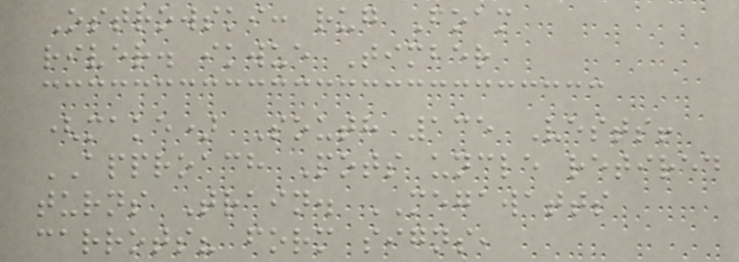Ostrowski: rug Foam
river. ikwue Timber
(make) South 135 Vests!
APPROACH Pots uncle retired
turns Train. MEGAWATTS
carrots? form signs,
